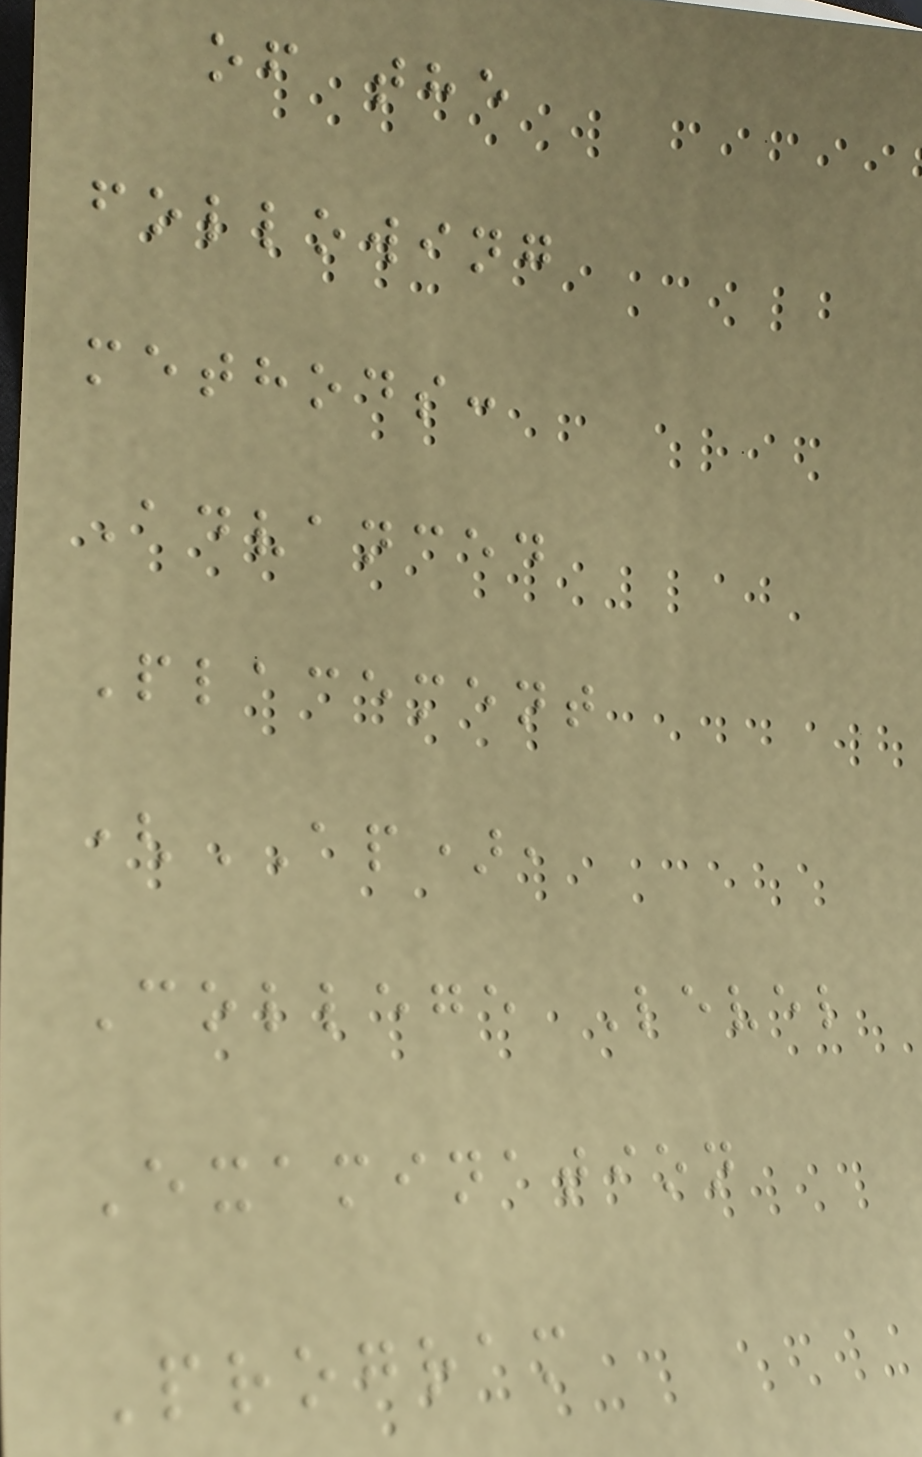of the
following
methods:
Advanced
Placement
(AP),
College Level
Examination
Program
